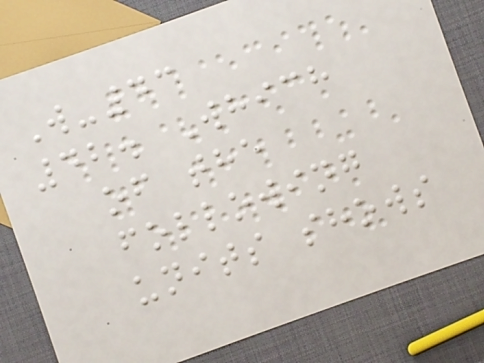W-43
42. Which
of the
following
units shows
